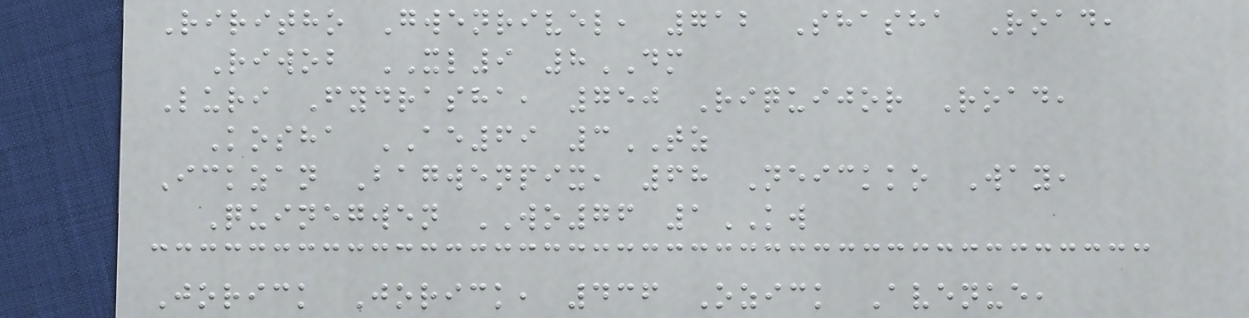Riritho Gwenrivel, 712 Shasha Road,
Riwob XL9 8DM
Luri Fydrasha, 750 Riquijor Road,
Kosha AE69 3TZ
Ickzan Bagwenpix, 68 Neickko Way,
Quinegwen WO76 1KW
Jorick Jorick, 436 Ozick Avenue,
